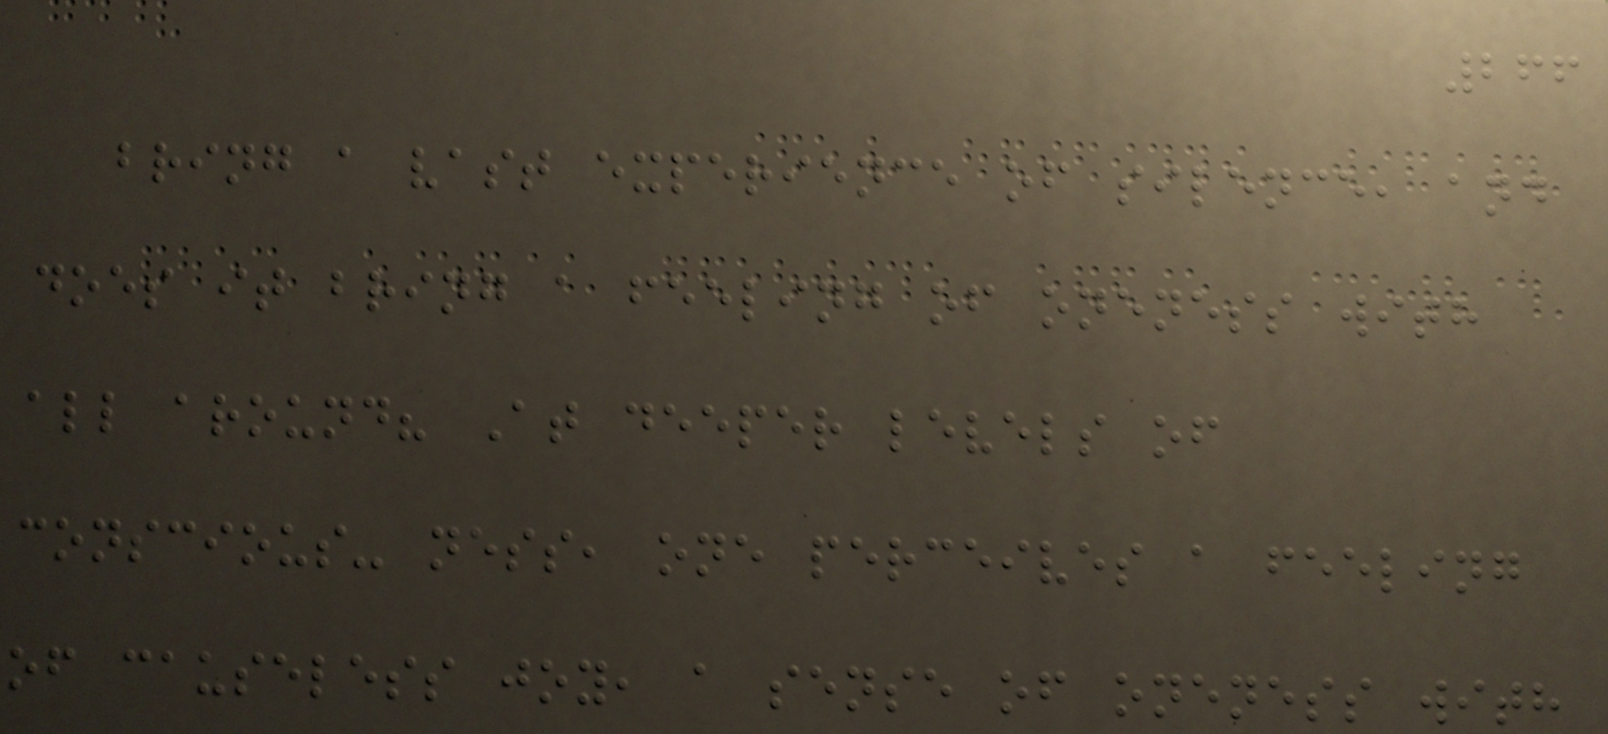266
bring a vast experience of silence, and
does it bring a feeling of oneness with
all around? At deeper levels of
conscious- ness, one perceives a feeling
of causeless joy, a sense of oneness with
